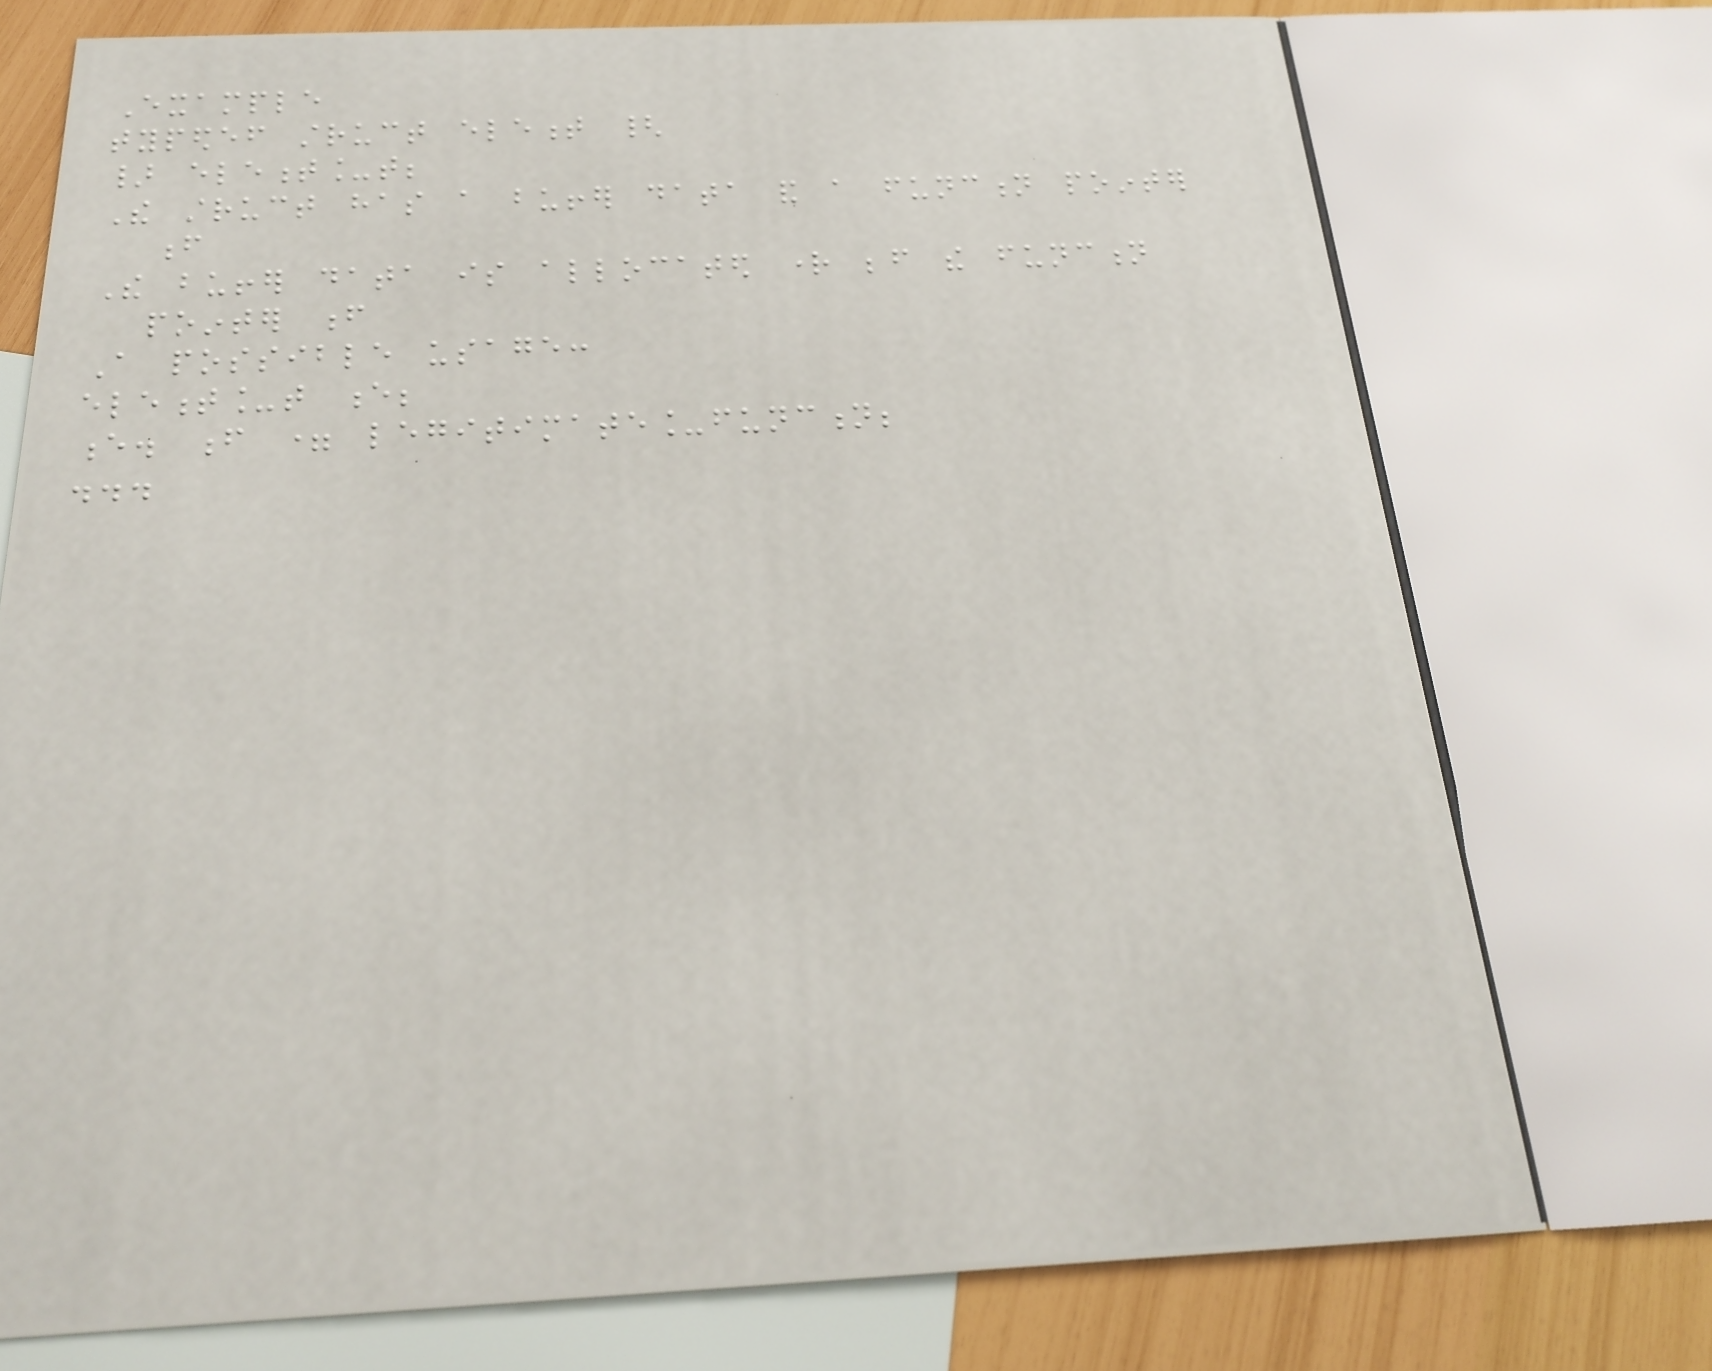Example
typedef struct element {
} element_t;
The struct has a buffer data and a function pointer
f
The buffer data is allocated right before the function
pointer f
A possible usage:
element_t e;
e. f = legitimate_function;
...
